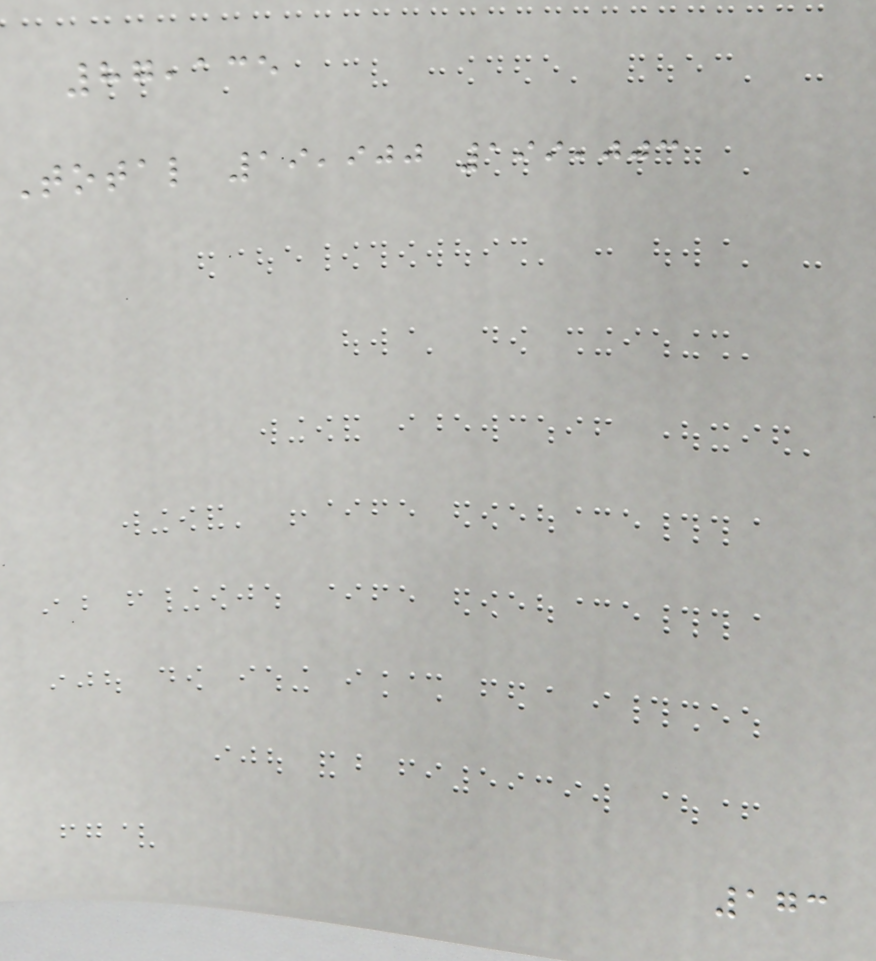87,135
Total 19,900 199,003
173
